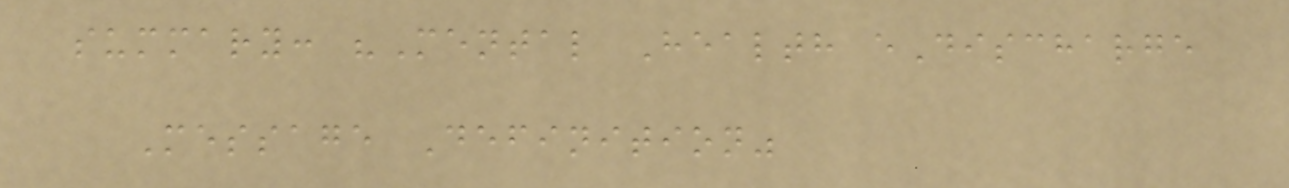summary: "Mental Health eDischarge
Message Definition"
